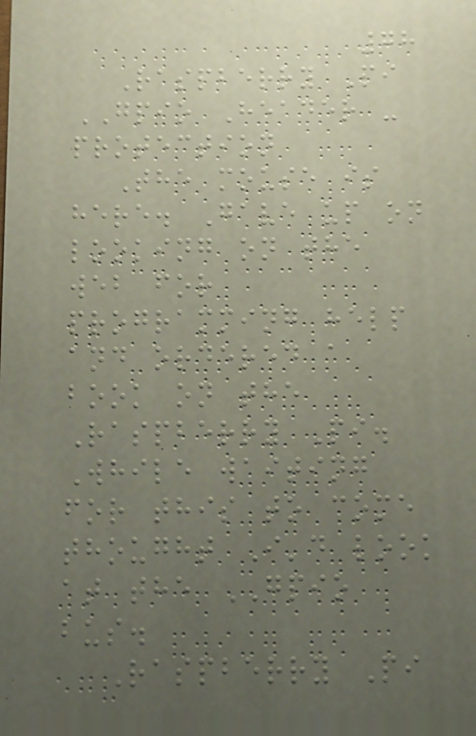78
Raspberry Pi
GPIO Header -
protection
The mouse is
here. Gave up on
looking on the
web for
programming help
and ordered a
book on the
Raspberry Pi.
While waiting
for this to come
thought I'd look
at the GPIO
bus.
Raspberry Pi
